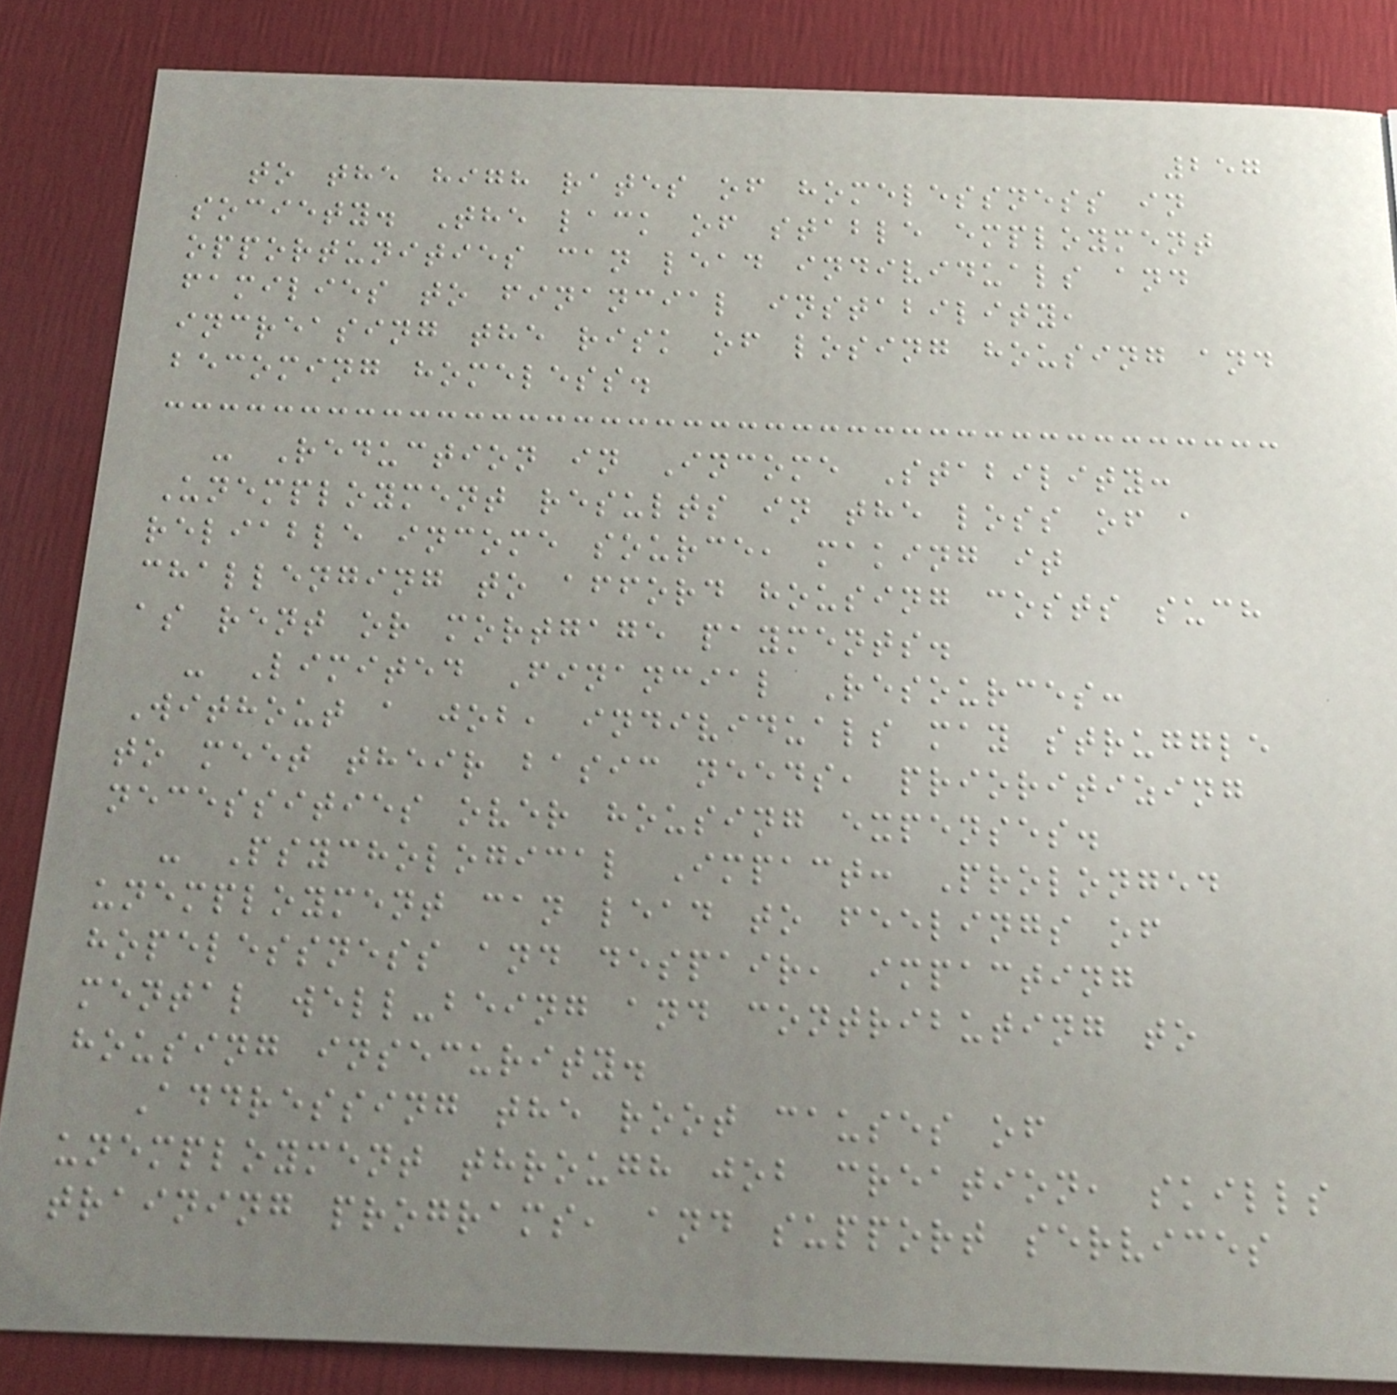257
to the high rates of homelessness in
society. The lack of stable employment
opportunities can lead individuals and
families to financial instability,
increasing the risk of losing housing and
becoming homeless.
- Reduction in Income Stability:
Unemployment results in the loss of a
reliable income source, making it
challenging to afford housing costs such
as rent or mortgage payments.
- Limited Financial Resources:
Without a job, individuals may struggle
to meet their basic needs, prioritizing
necessities over housing expenses.
- Psychological Impact: Prolonged
unemployment can lead to feelings of
hopelessness and despair, impacting
mental well-being and contributing to
housing insecurity.
Addressing the root causes of
unemployment through job creation, skills
training programs, and support services
